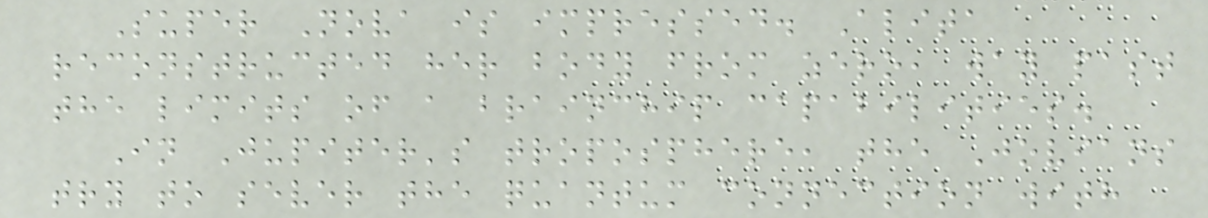Super Nova is impressed. Alita
reconstructed her body from zero, way past
the limits of a brainchip capabilities.
In Jupiter's troposphere, the Jovians
try to sever the quantum connection with
